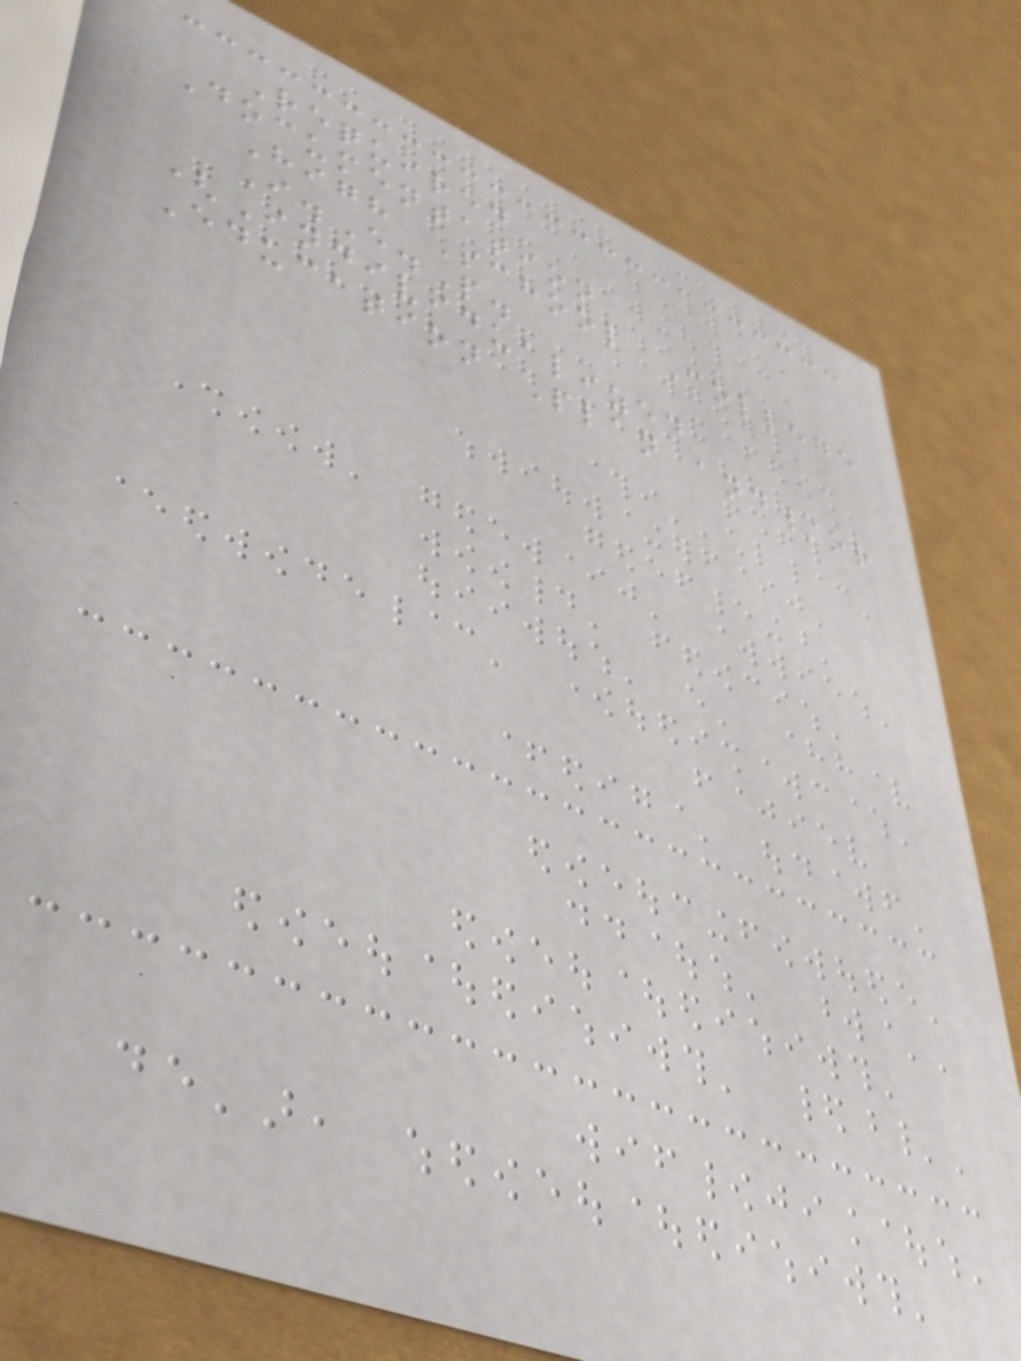Required
Documentation
High School College
I.E.P.
(Individualized
Education Plan and/or
